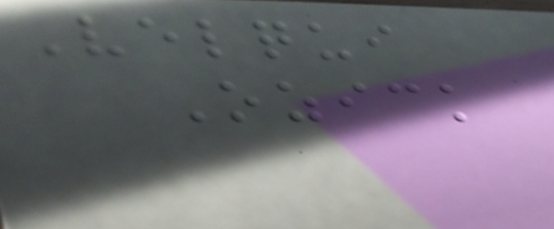Velqui
Ozick
